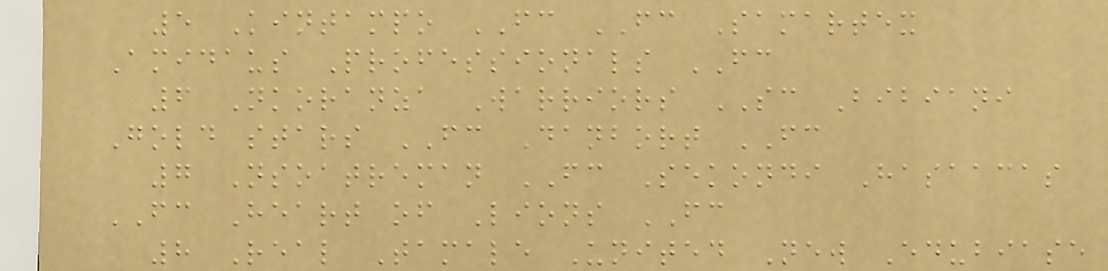5 Kintampo FC FC Samartex
Amidaus Professionals FC
6 Nkoranza Warriors SC Bibiani
Gold stars FC Danbort FC
7 Nsoatreman FC Sekondi Hasaacas
FC Heart of Lions FC
8 Real Tamale United New Edubiase
